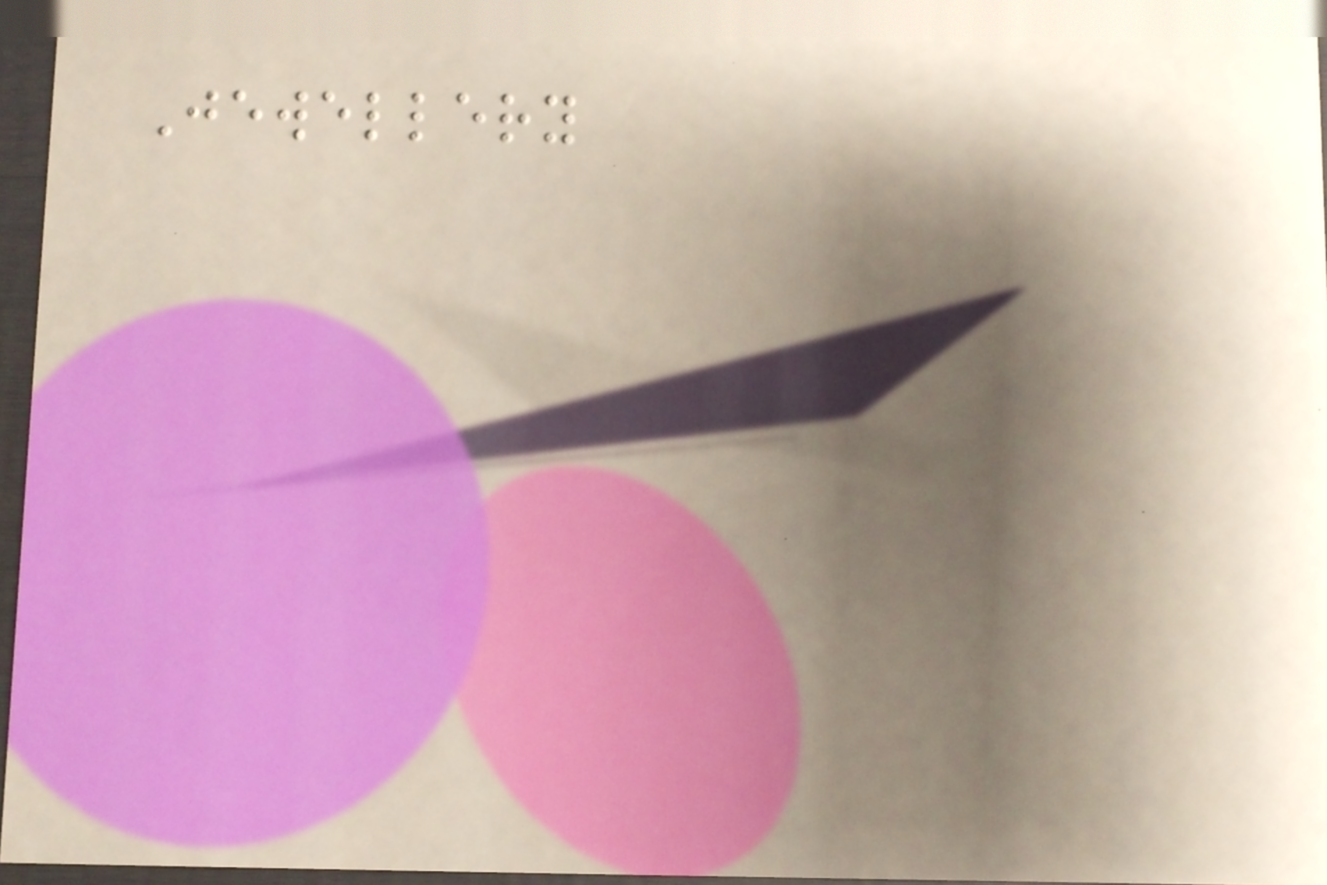Jewellery
